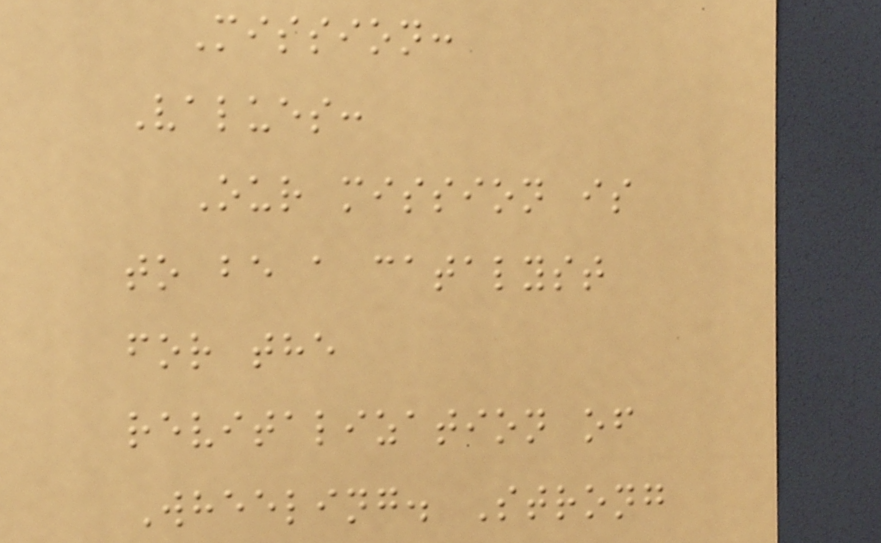Mission:
Values:
Our mission is
to be a catalyst
for the
revitalization of
Wheeling. Strong
